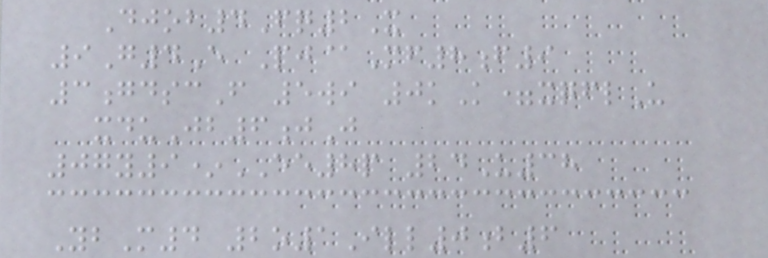Djob4Fq2X
9G4E Pj@Mf8f9
3gdscF 5wi 0kK=xqflU
xduJb6jJ
07y9*EE8p 24U38
YbM4 2o1Ill0b6
